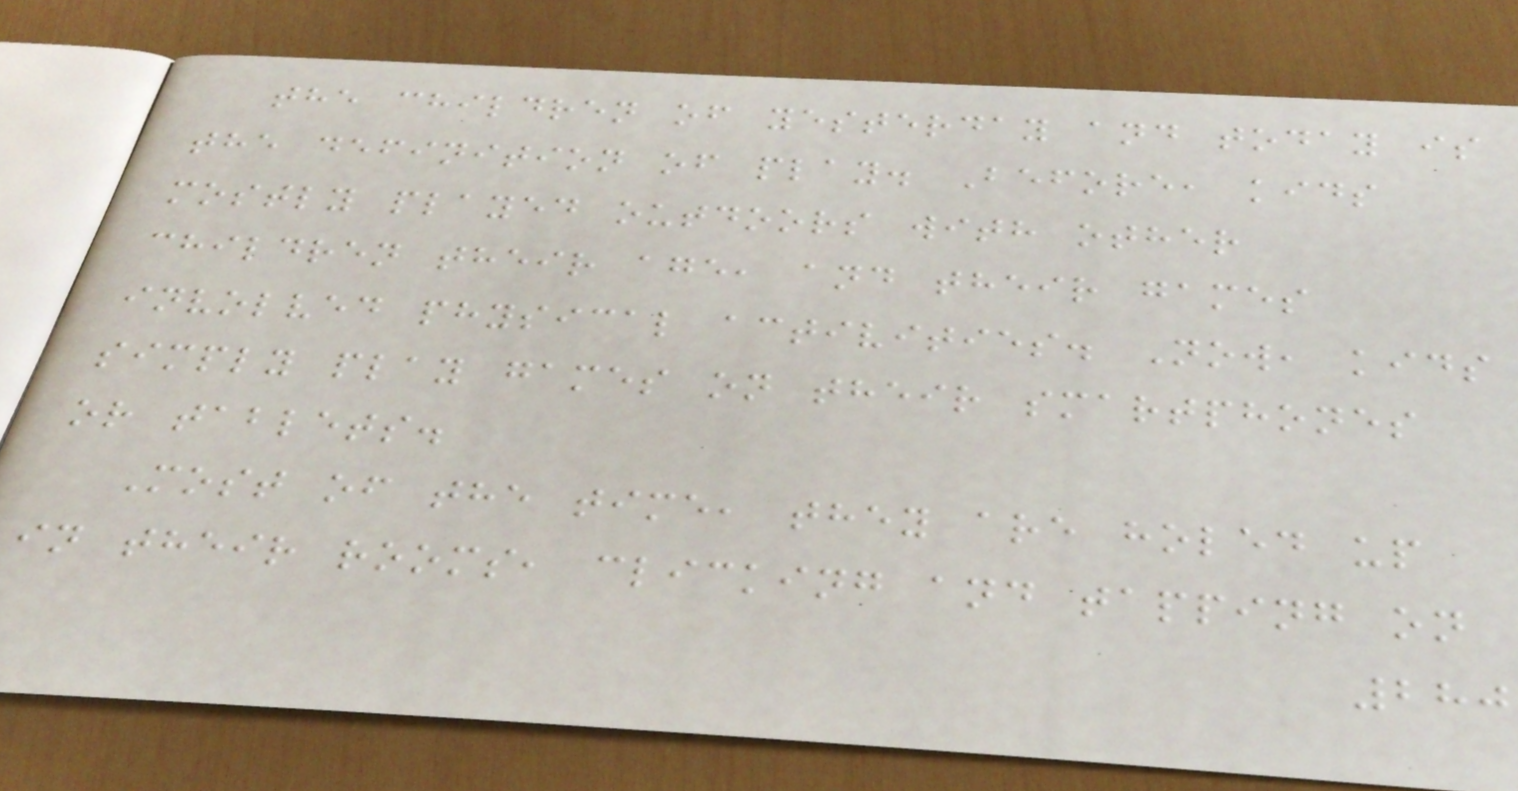the children of yesterday and today is
the definition of play. Before, kids
mostly played outdoors with other
children their age, and their games
involved physical activities. Now, kids
simply play games on their smartphones
or tablets.
Most of the time, they are holed up
in their rooms, clicking and tapping on
280
